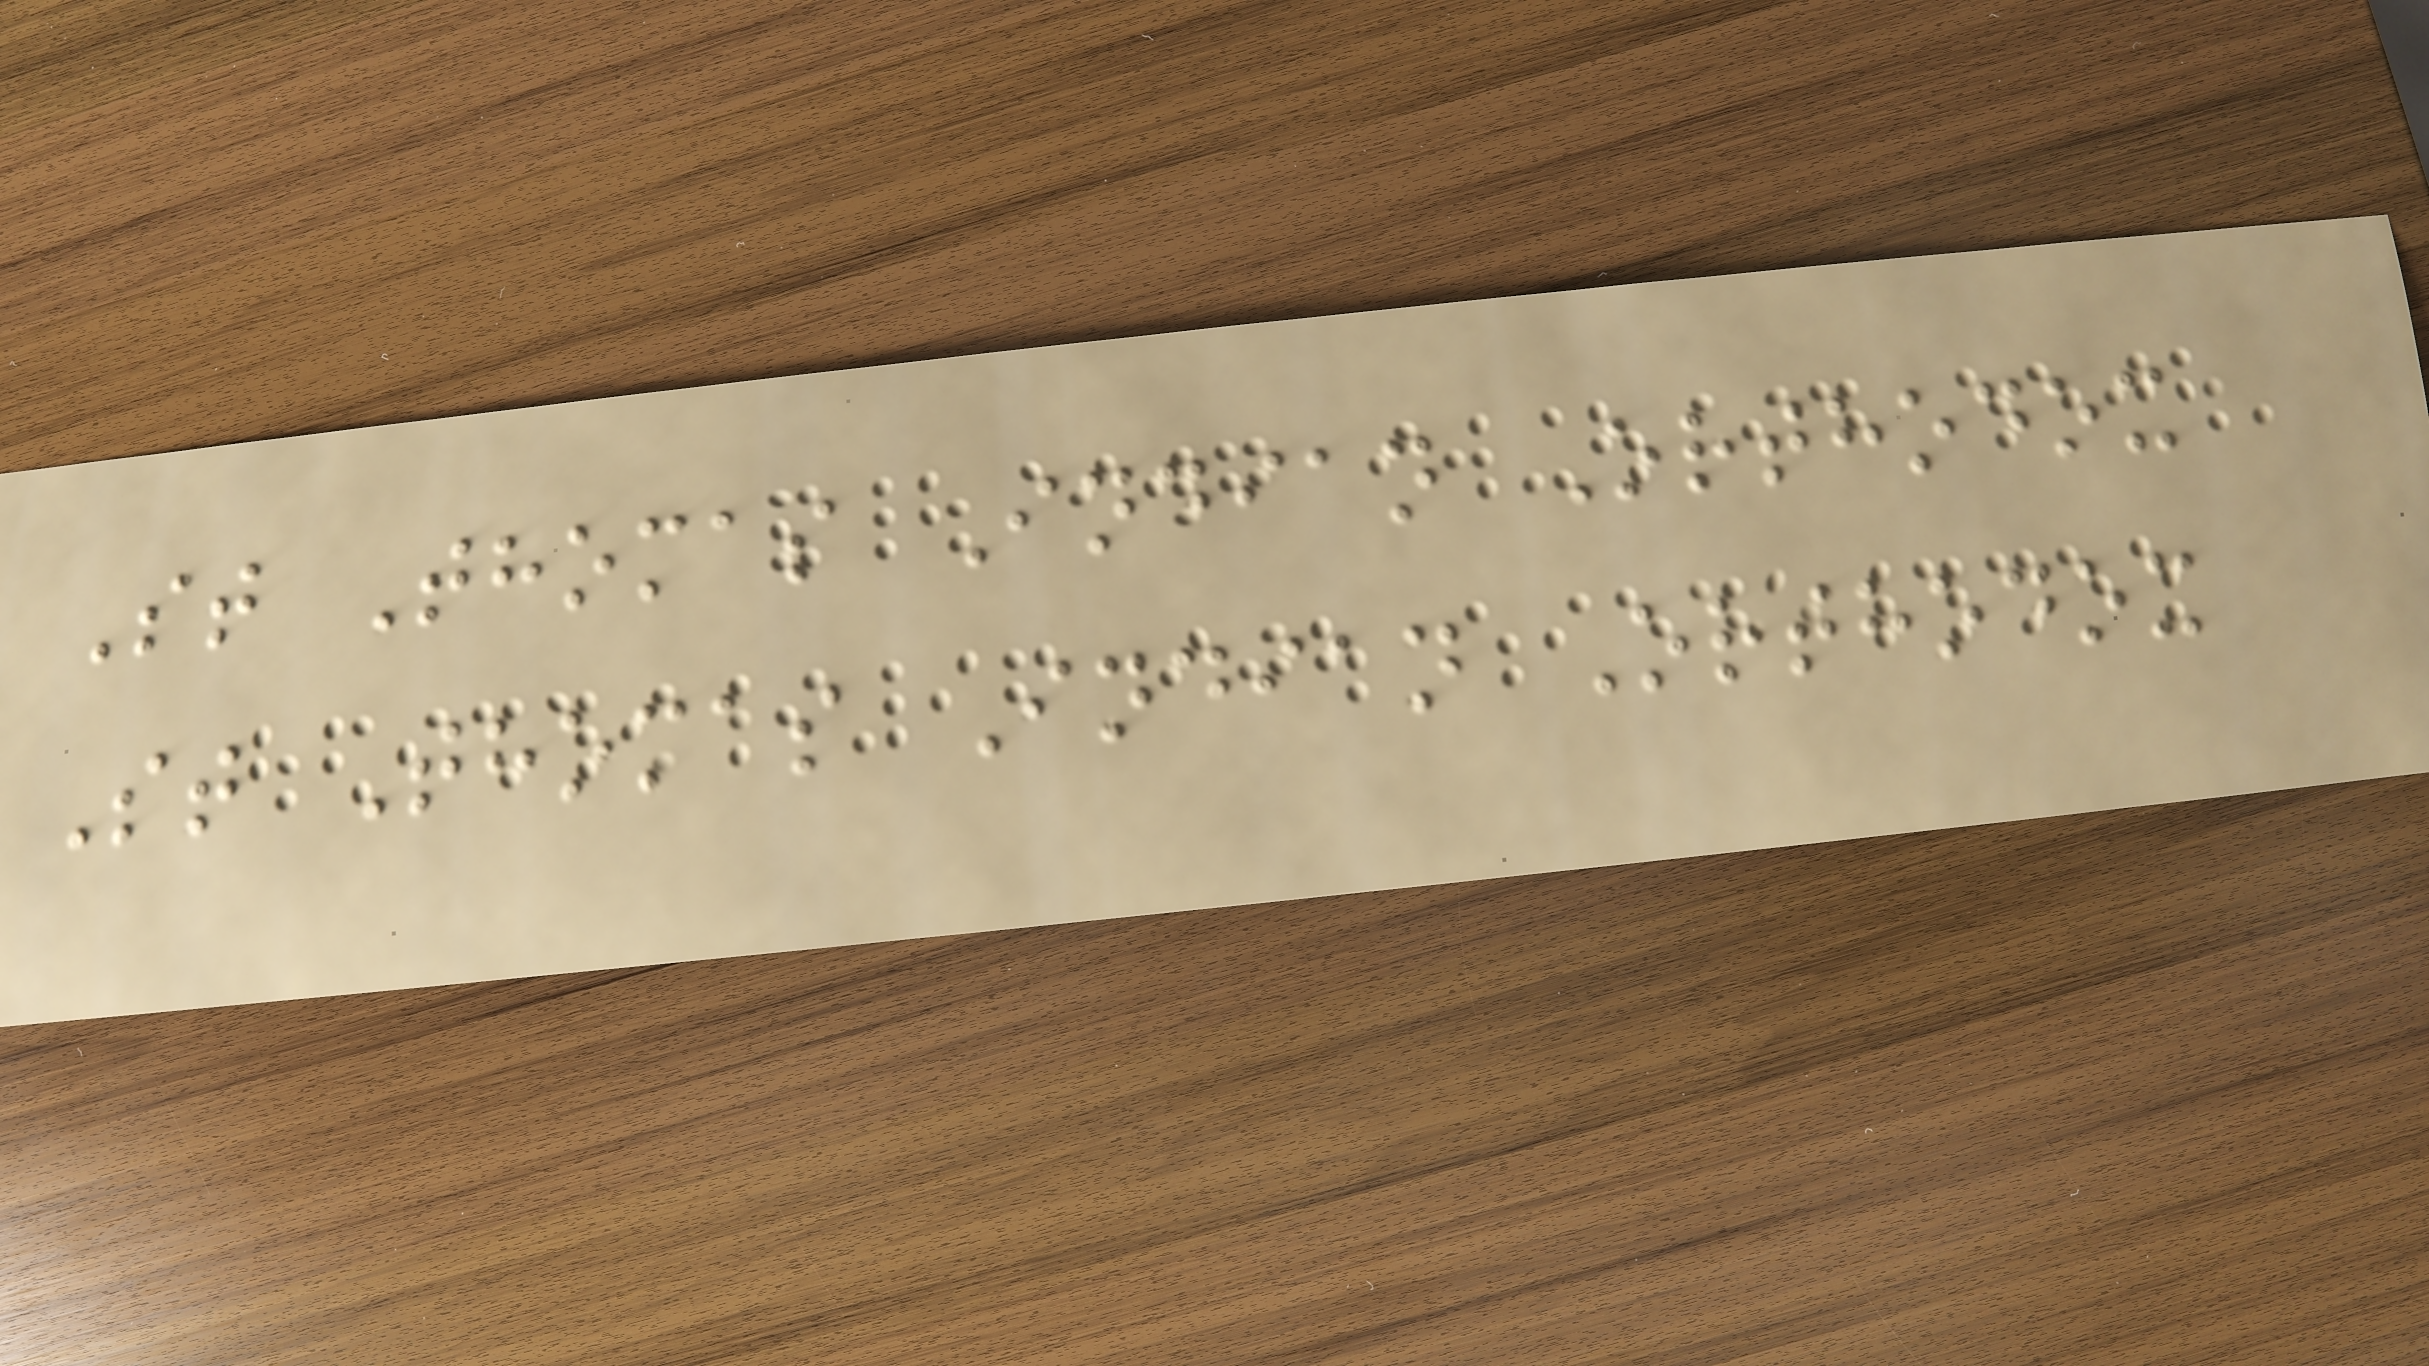St Thomas Indian Orthodox
St Thomas Indian Orthodox
